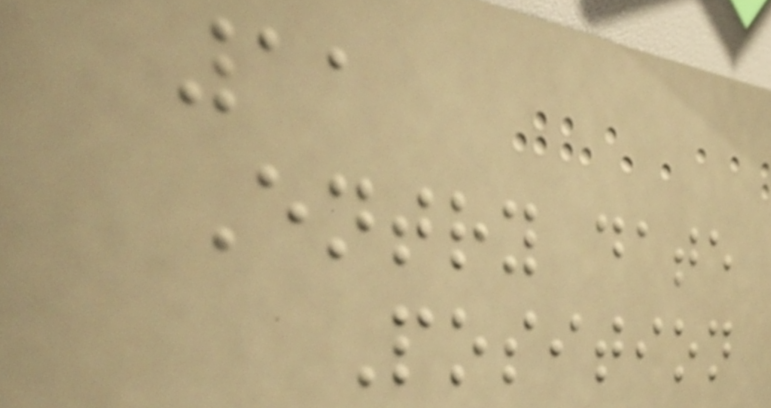11
Entry date
Position
